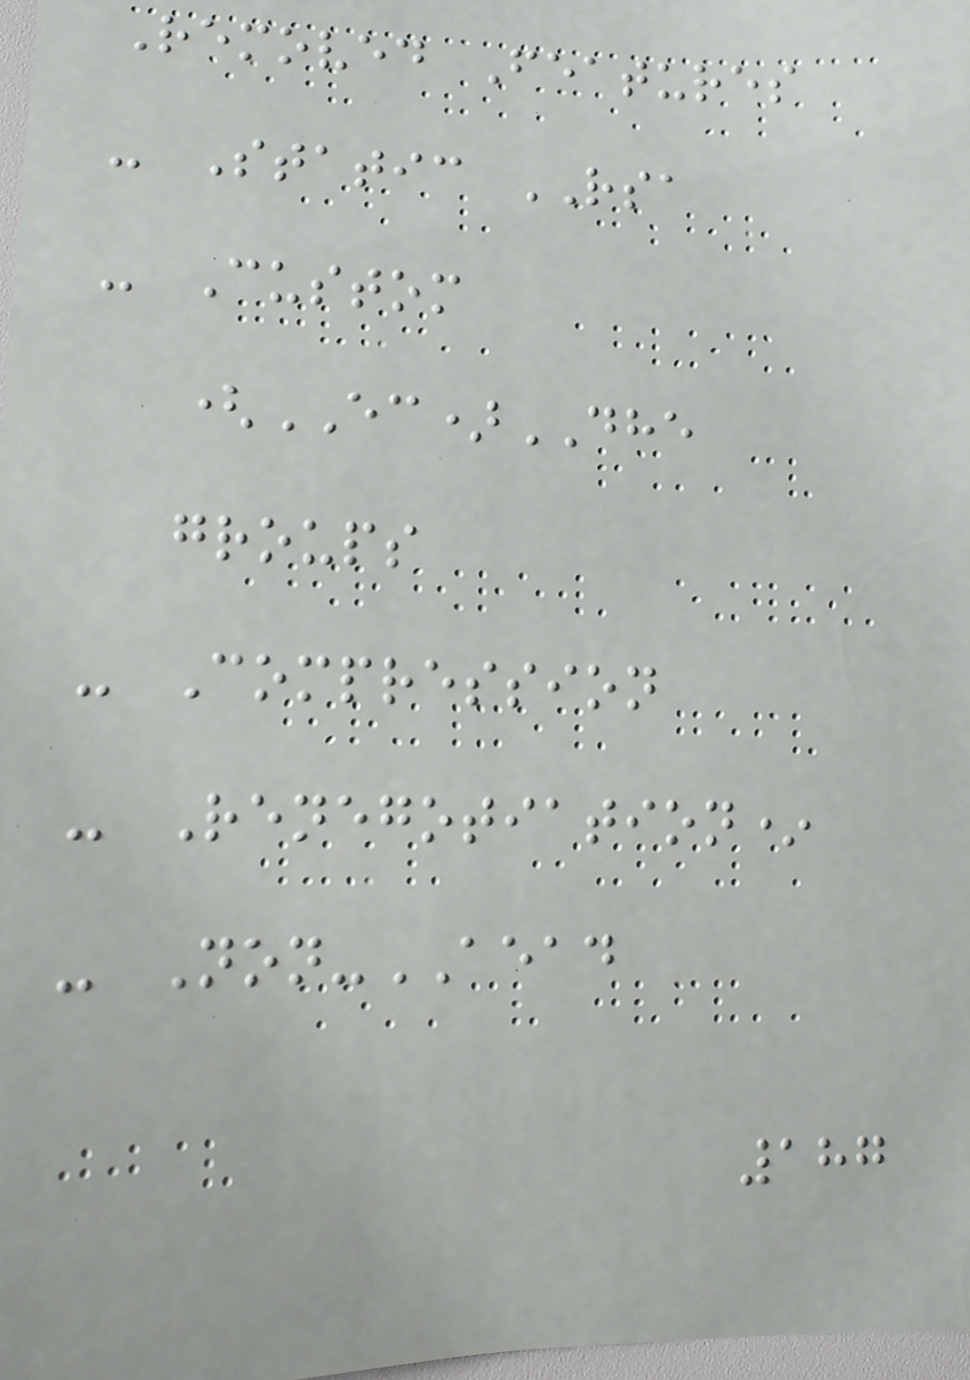Removed Features
- Static RSA
- Custom
(EC)DHE
groups
- Compression
- Renegotiation*
- Non-AEAD
187
